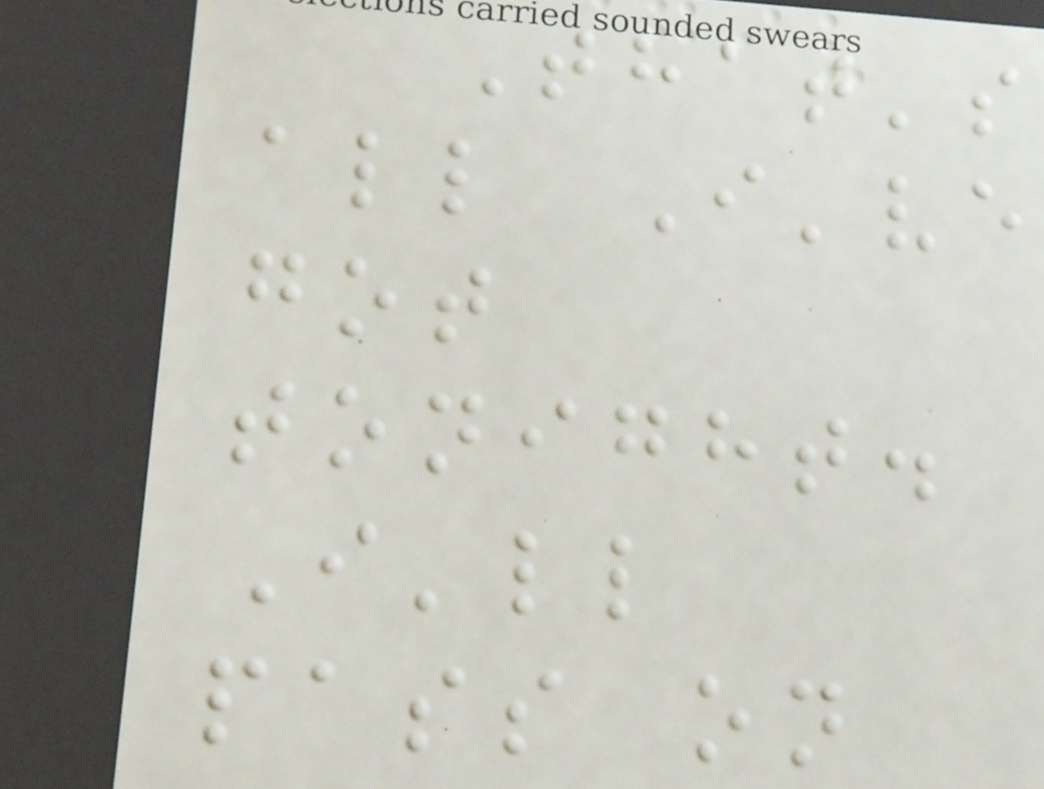That's
all I've
got
tonight.
I'll
pass on
